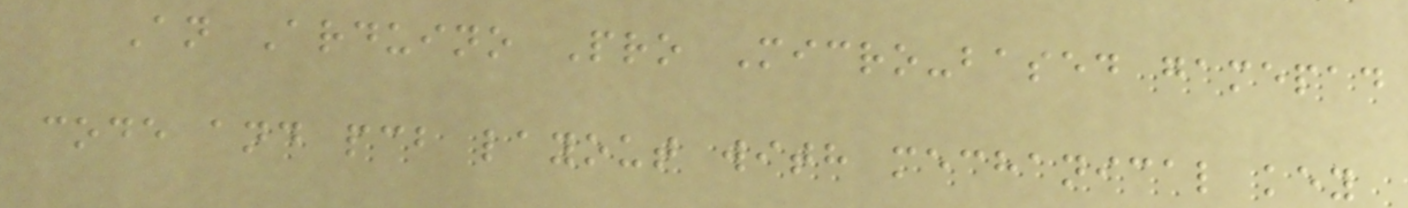An Arduino Pro Micro-based gamepad
code and pcb layout with mechanical key
